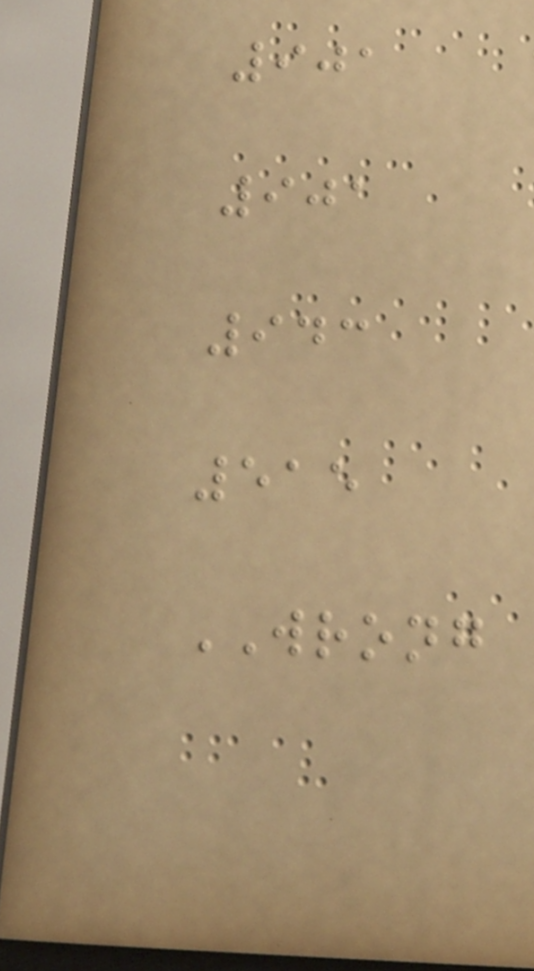901
901
943
515
WRONG
